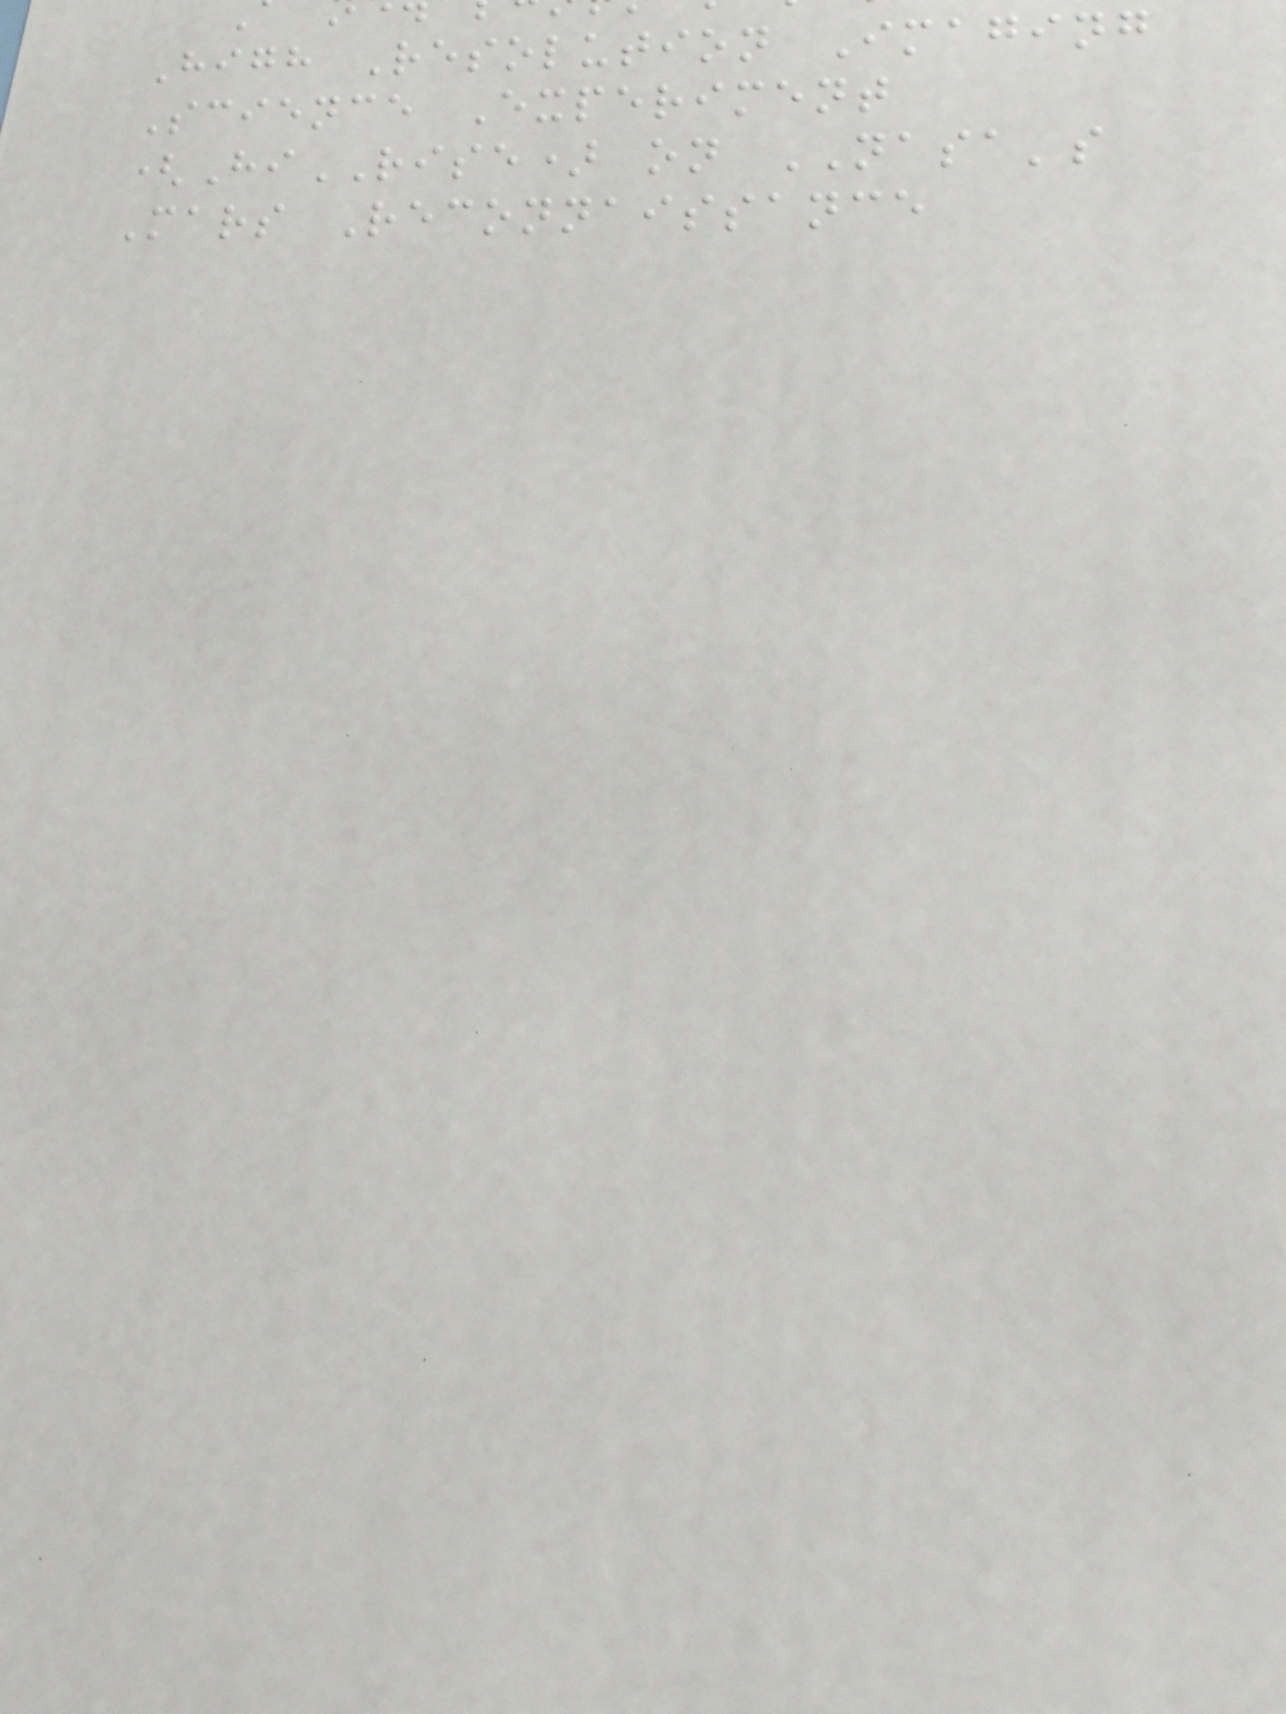High Resolution Imaging
Science Experiment
(HiRISE) on NASA's
Mars Reconnaissance
